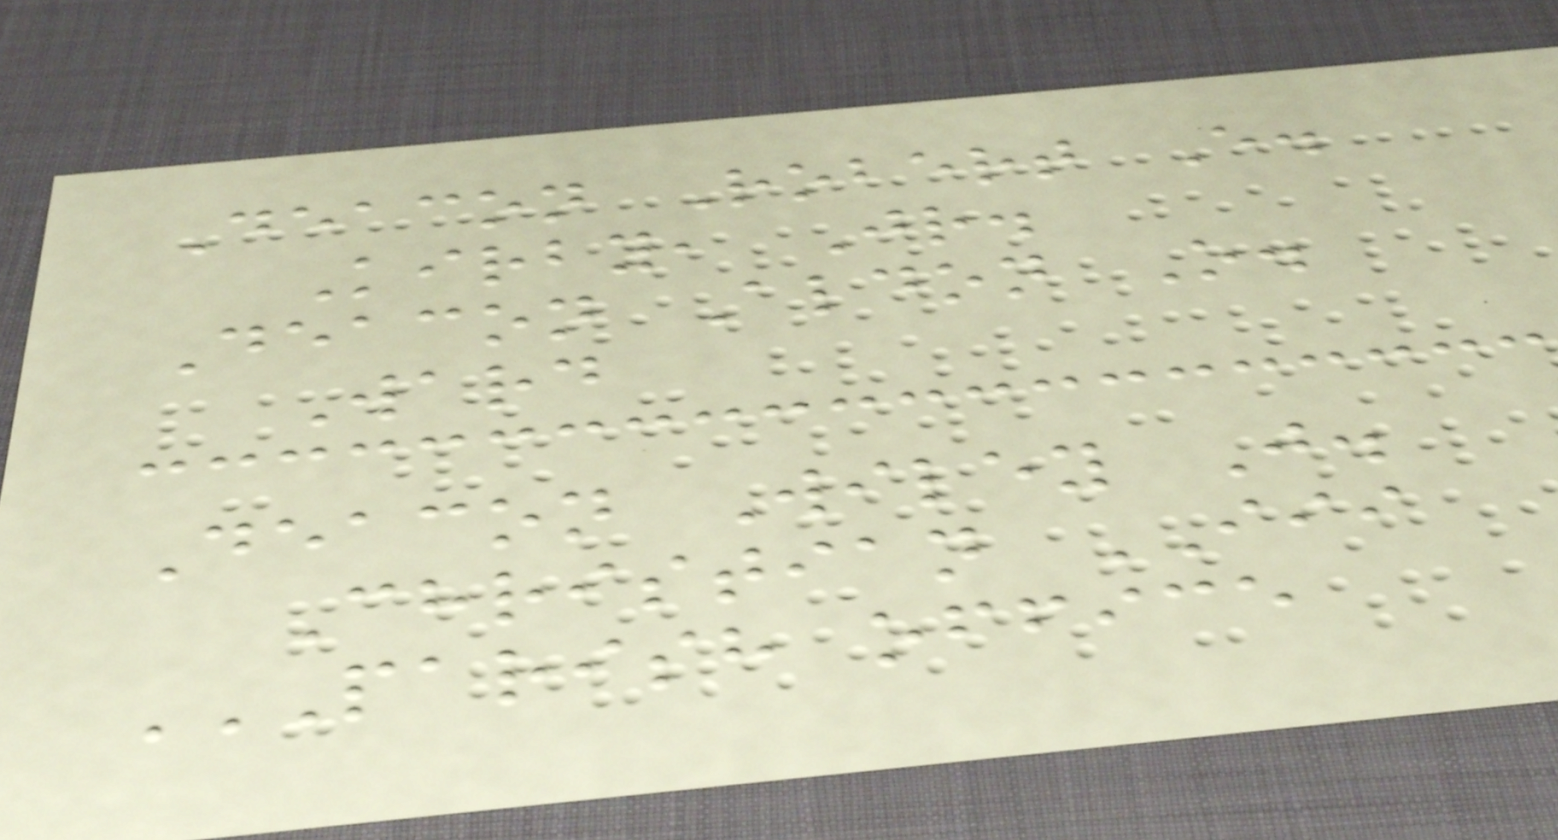Deacon Robert E.
Kirby, Jr.
Deacon Aldon O.
Ward
Deacon Wiley J.
Christian III
PARISH OFFICE
